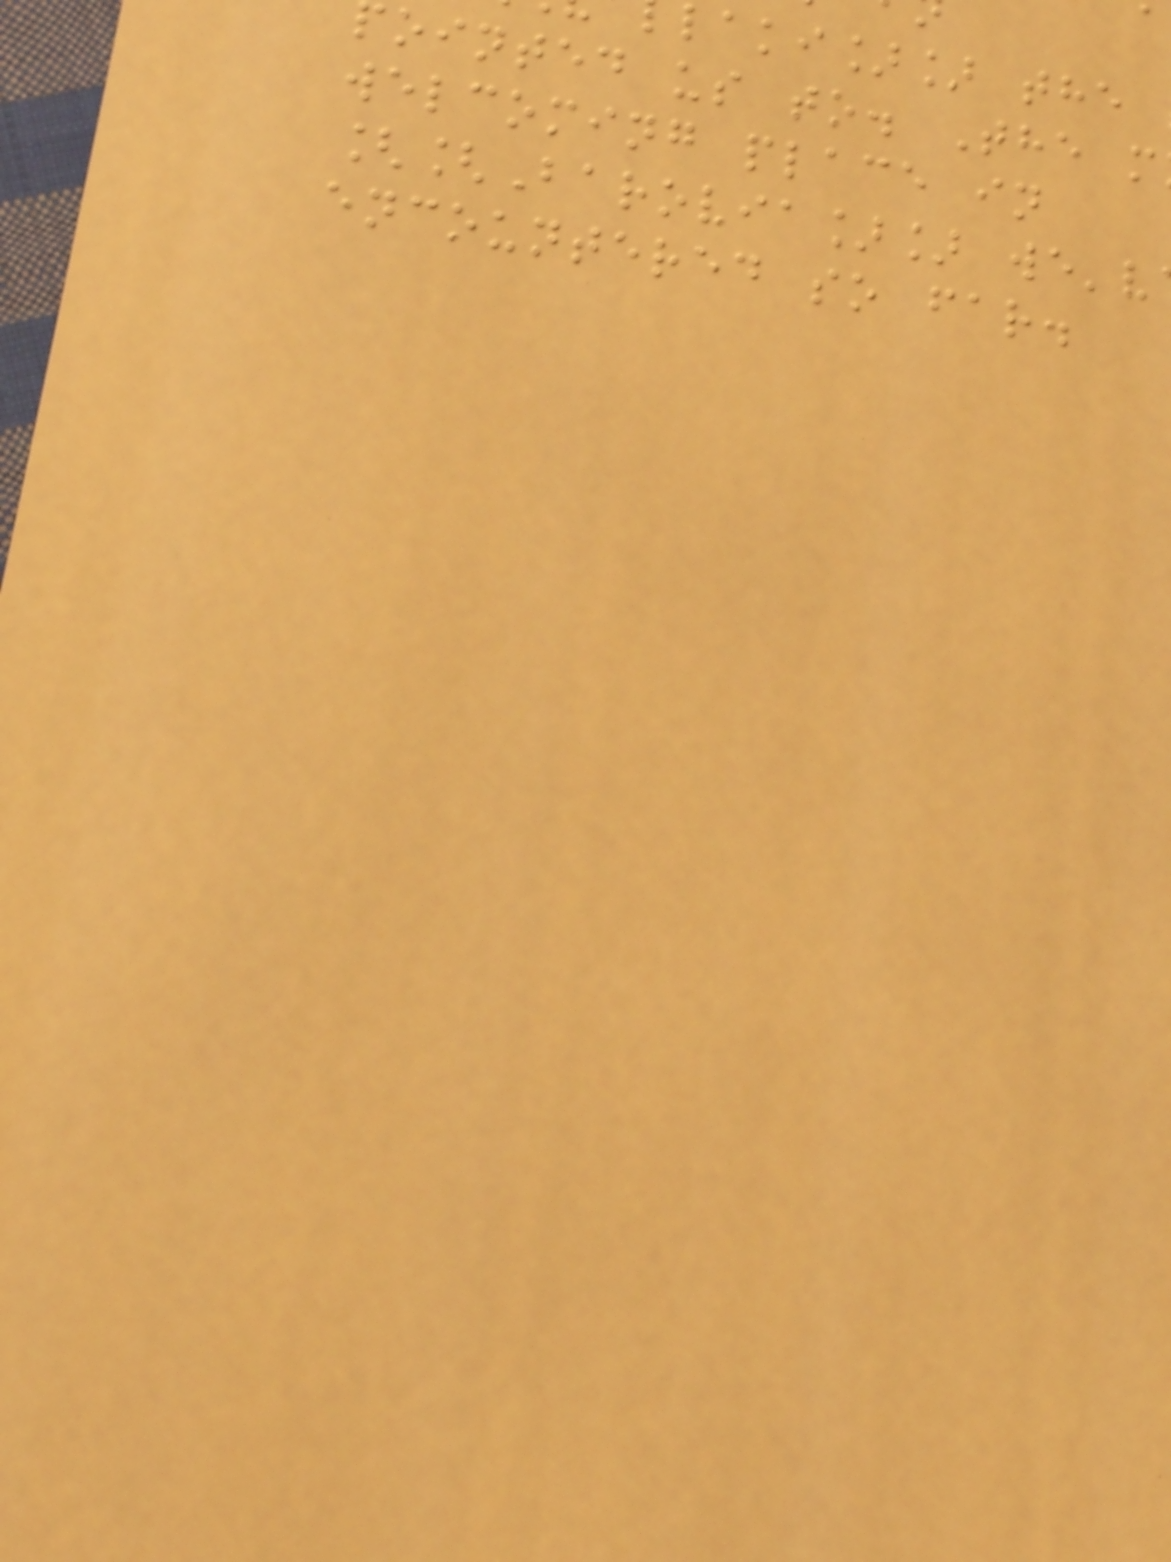laki]] the
ointed us to. The m
welcoming place in
[[Barovia]] we'v
encountered so far.
